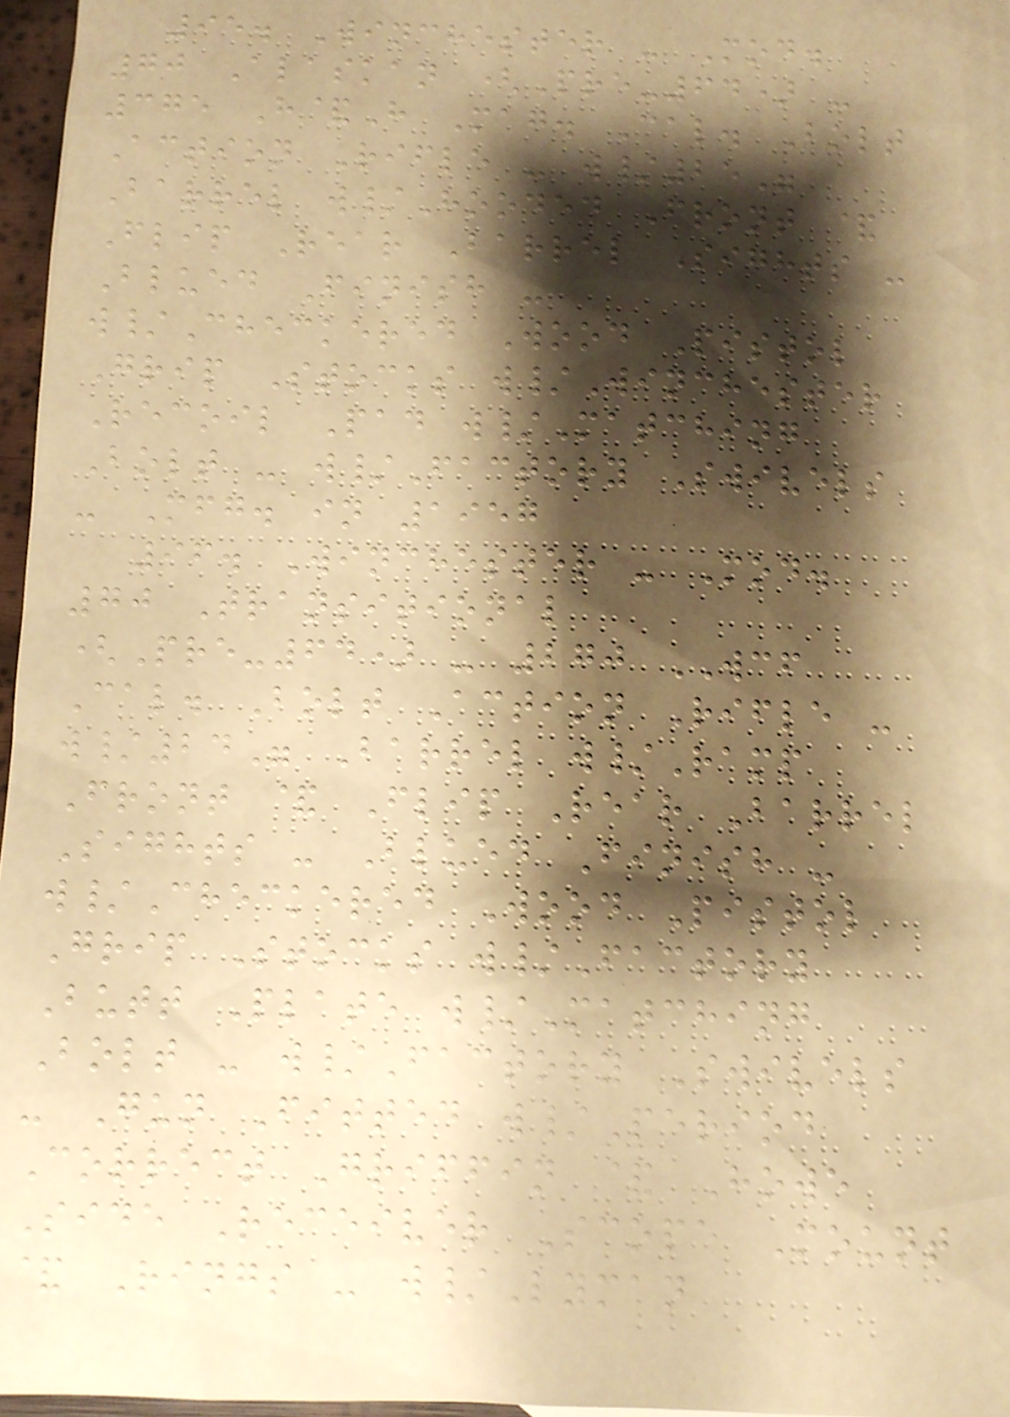95. Winchester - Mod.
70 Alaskan (Pre-64) -
375 H&H Mag. Cal. Bolt
Action Rifle - w/25"
Barrel w/Hooded Front &
Flip Rear Barrel Sights -
Blued Finish -
w/Checkered Wood Pistol
Grip Stocks w/Winchester
Recoil Pad w/Matching
Bolt - w/Factory Swivels
- Mfg. in 1957
96. Winchester - Mod.
70 Transitional
(Pre-64) - 270 WCF
Cal. Bolt Action Rifle -
w/24" Barrel w/Ramp
Front & Flip Rear Barrel
Sights - Blued Finish -
w/Checkered Wood Pistol
Grip Stocks w/Factory
Butt Plate w/Matching
Bolt - w/Factory Swivels
- Gun Fitted w/Period
Correct Griffin & Howe
Side Receiver Scope Mount
& Rings - w/Lyman
